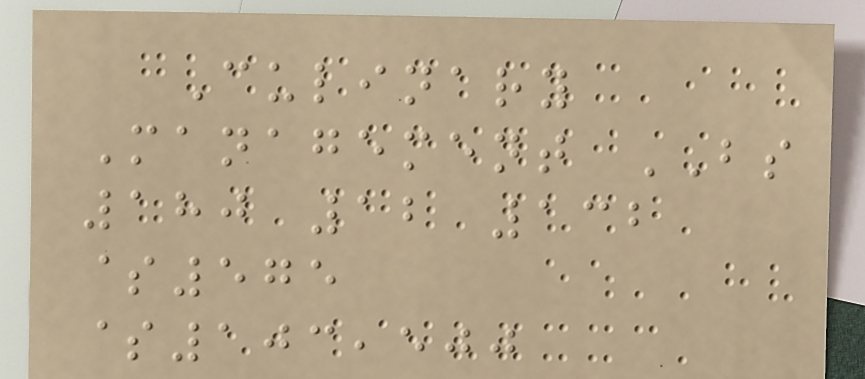Culinary
Management BS
180 12 132
$575
$103,500
